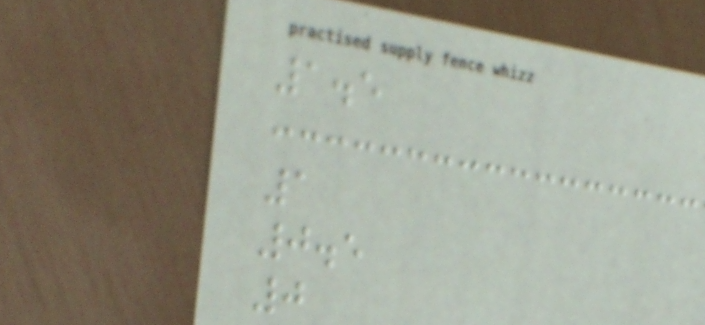1.5
1
0.5
0
